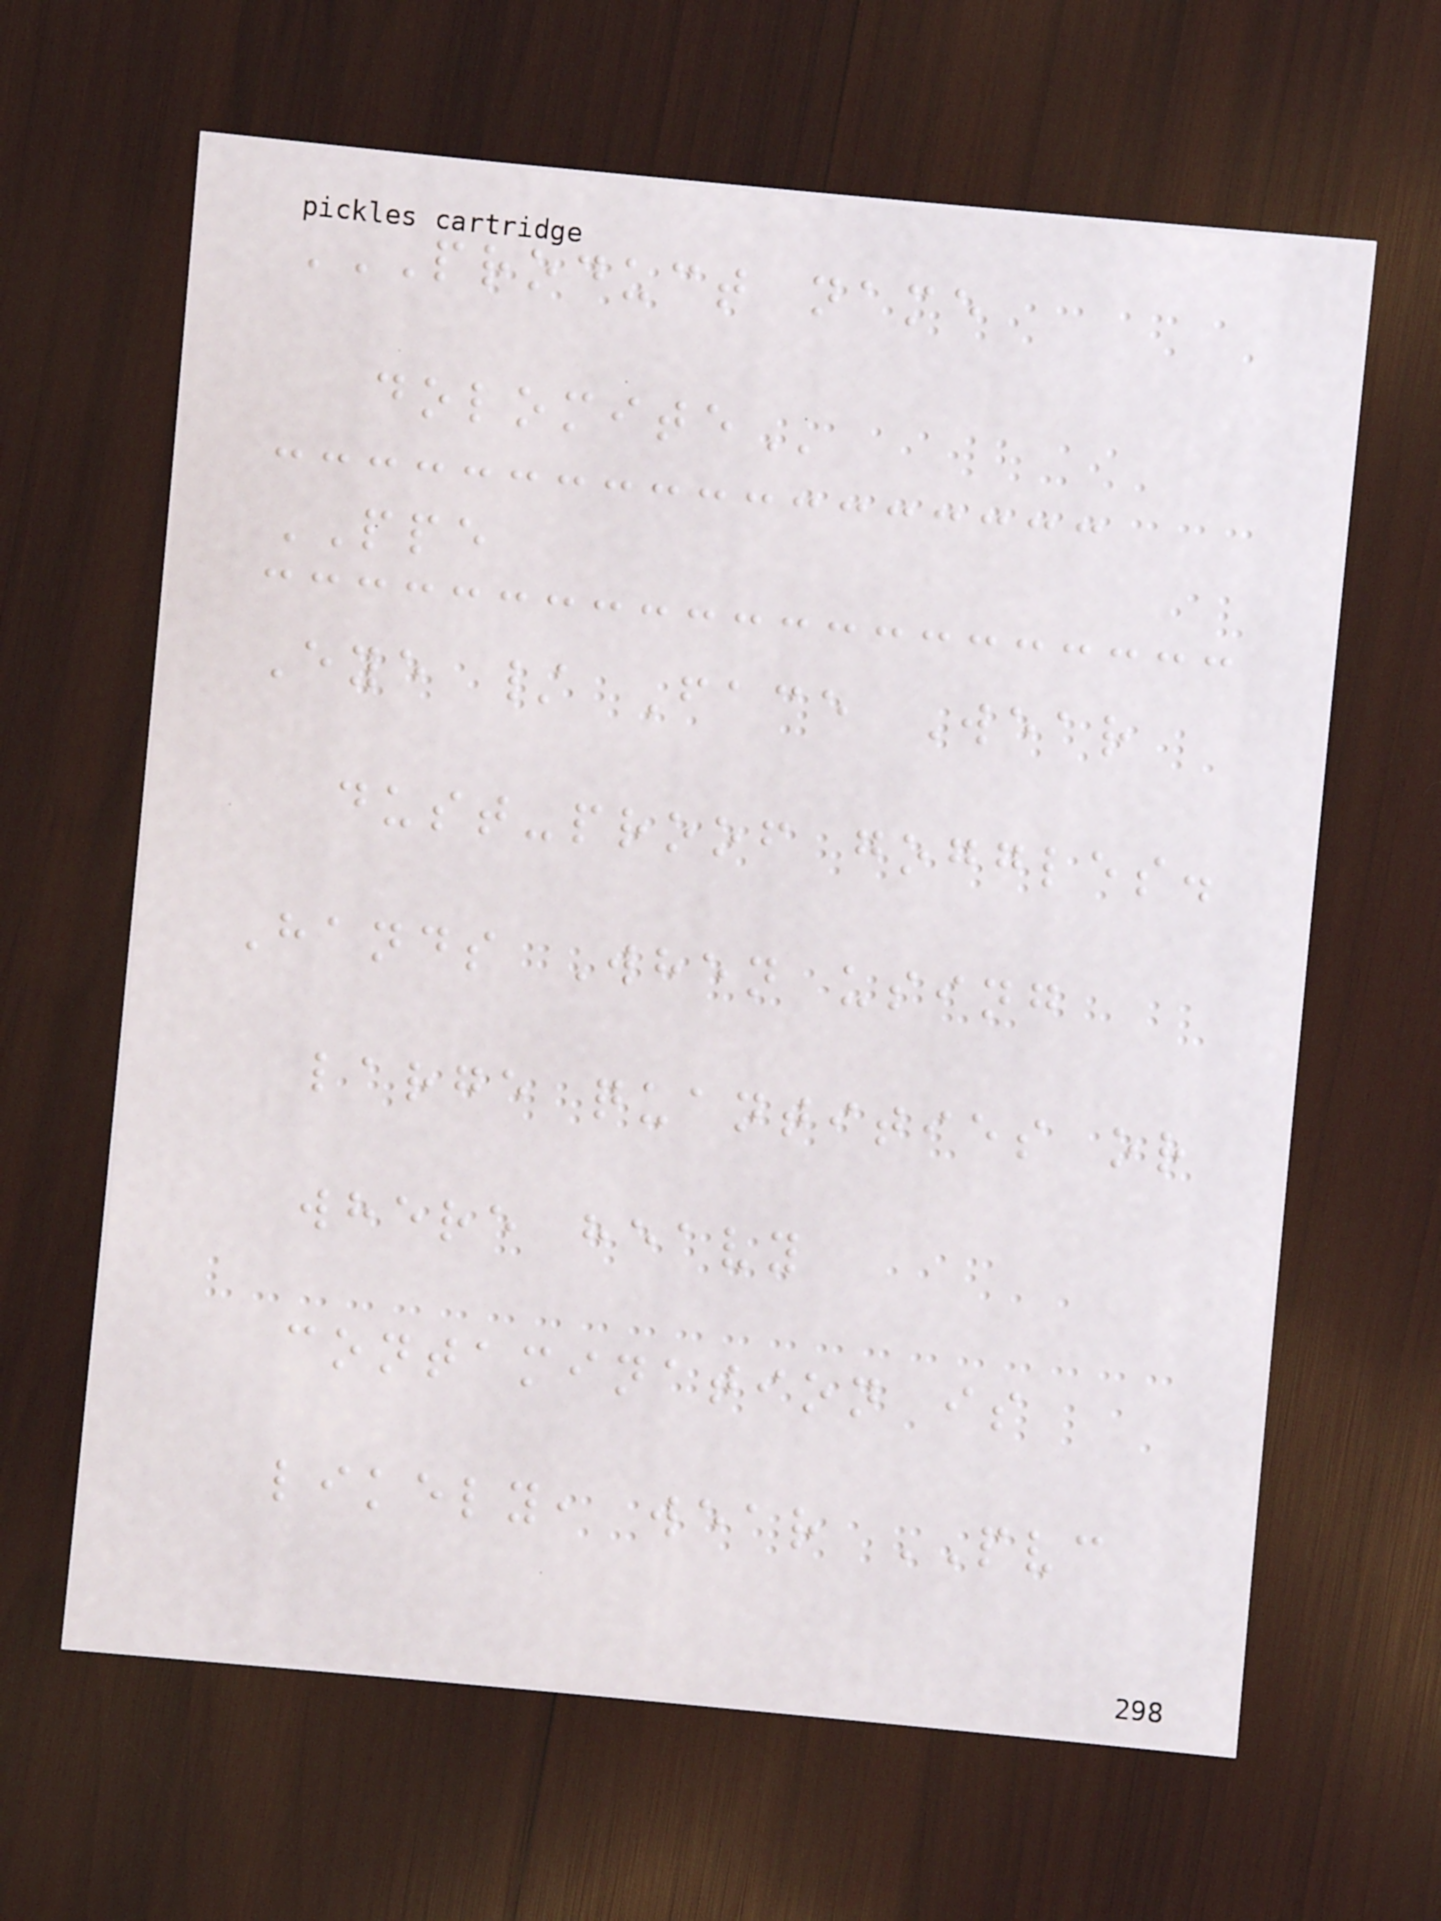PRODUCT NAME
DOLOMITE
PPE
Eye / Face Wear
dust-proof goggles.
Hands When using
large quantities or
where heavy
contamination is
likely, wear PVC
